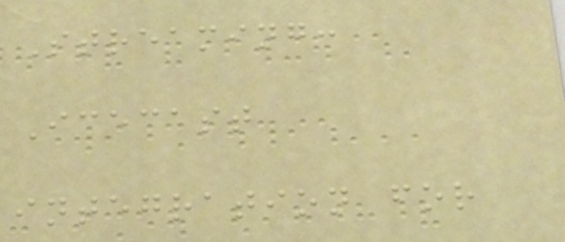Streaming:
Icecast
integration for
